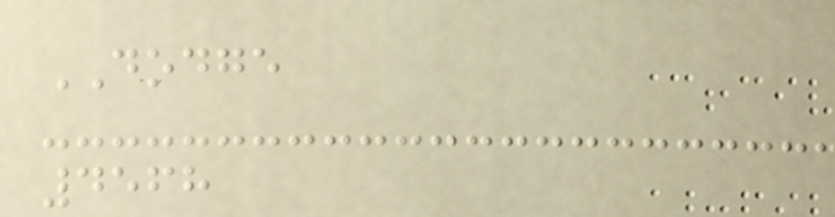DODGE
4568
